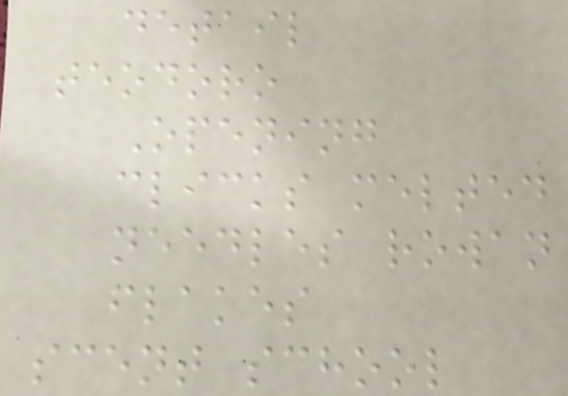detail
teodoro
Opening
clicks melted
needles rowan
flakes
scent school
